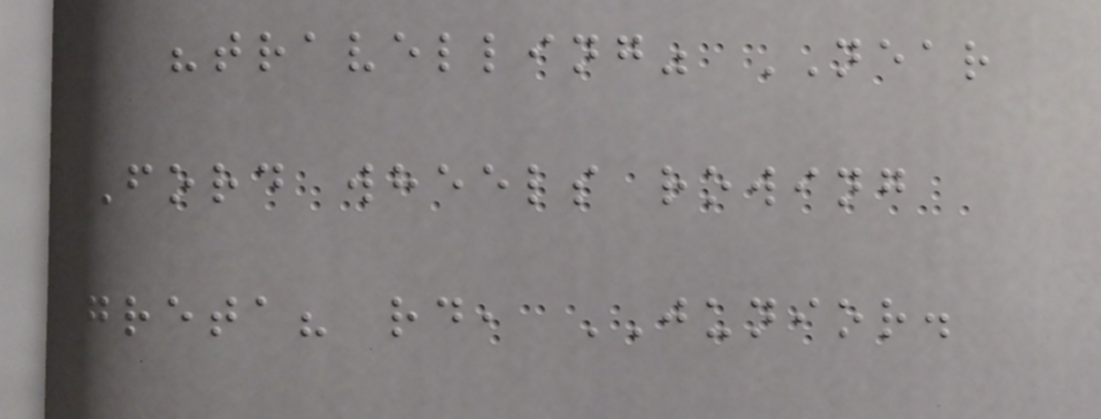"travelling" NEAR
Ford wheels rowing
greta? rd, JUNIOR.
